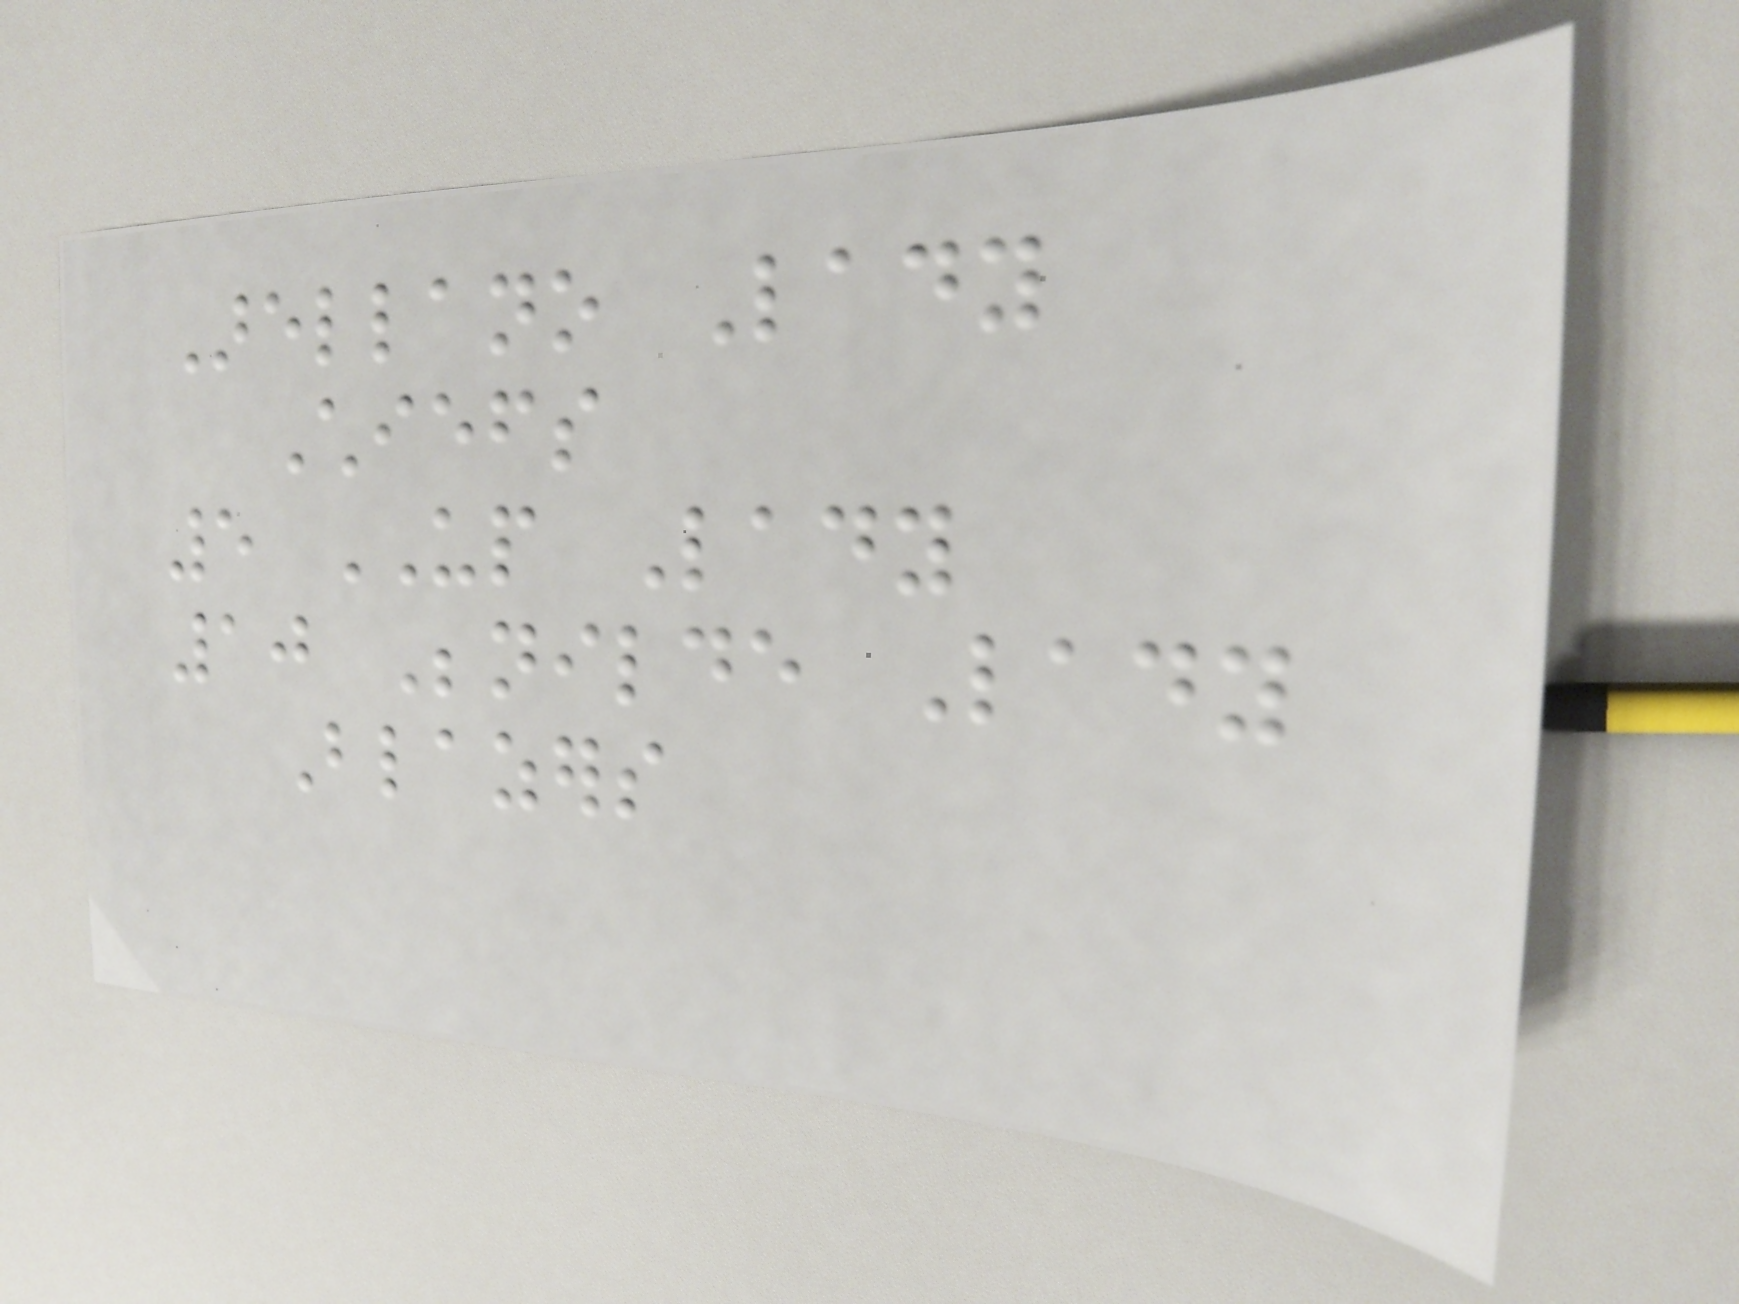Arellano Lady
Chiefs
5 UP Lady
10 Benilde Lady
Blazers
